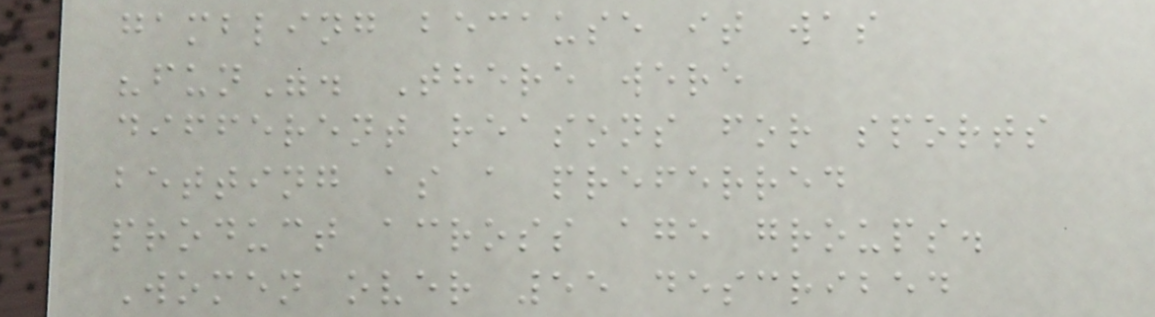gambling because it was
"fun". There were
different reasons for sports
betting as a preferred
product across age groups.
Women over 55 described
